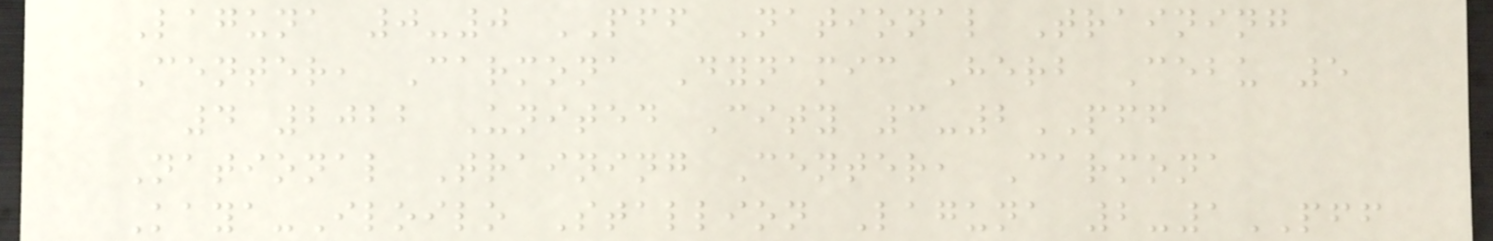Laguna 0-0 PFF National Training
Center, Carmona Dynamic Herb Cebu 5
4 2022 United City 3-2PFF
National Training Center, Carmona
Kaya-Iloilo Stallion Laguna 2-1PFF
